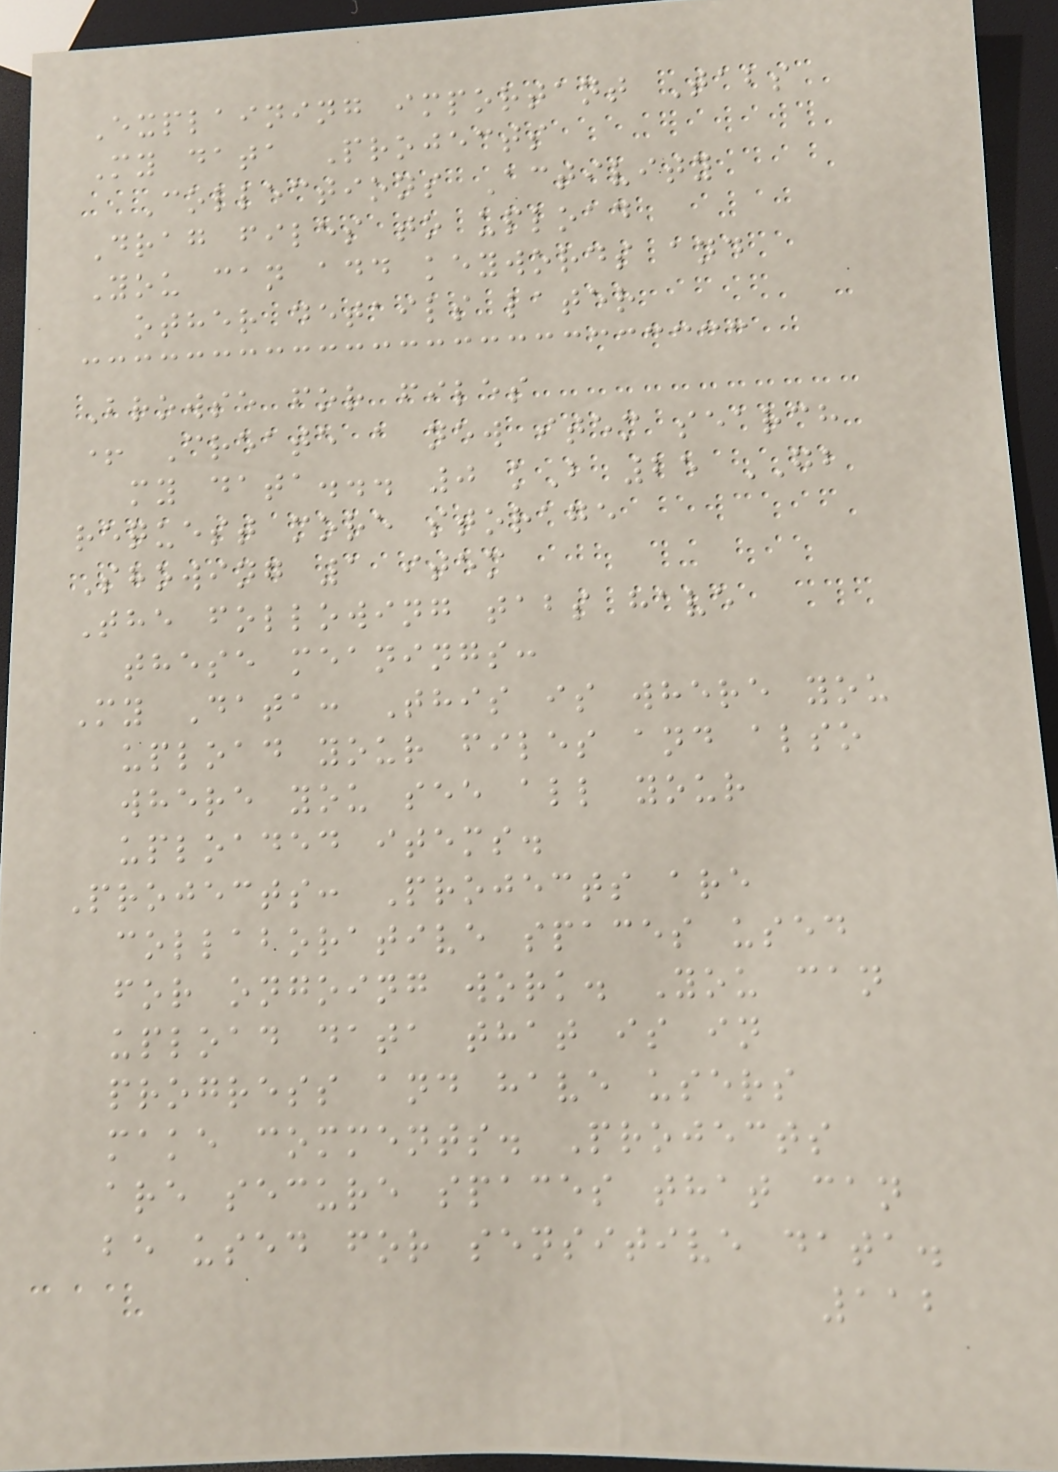Explaining important Tabs
My data Projects
Collections Activity
Drag files to upload
You can add keywords and
other details later
Browse for files
+ Create a new item search
my data... 0 kB 25 GB
request more storage
Showing 1 item
The following tabs have
these meanings:
My Data: This is where you
upload your files and also
where you see all your
uploaded items.
Projects: Projects are
collaborative spaces used
for ongoing work. You can
upload data that is in
progress and have users
make comments. Projects
are secure spaces that can
be used for sensitive data.
112
